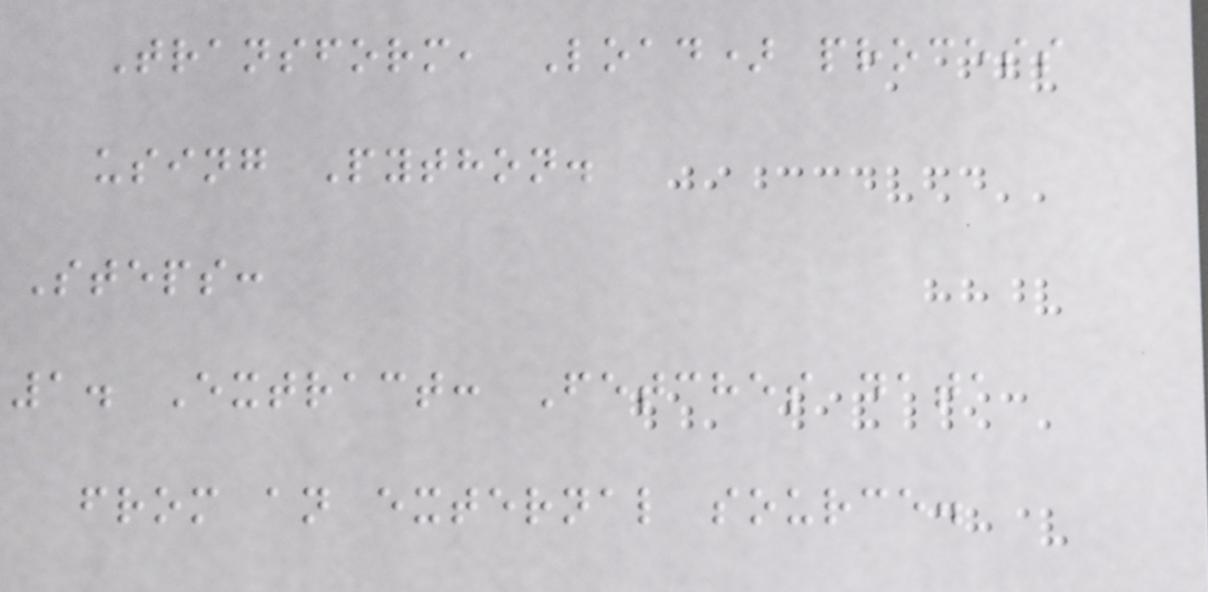Transform, Load) process
using Python.
Steps:
1. Extract: Fetches data
from an external source.
